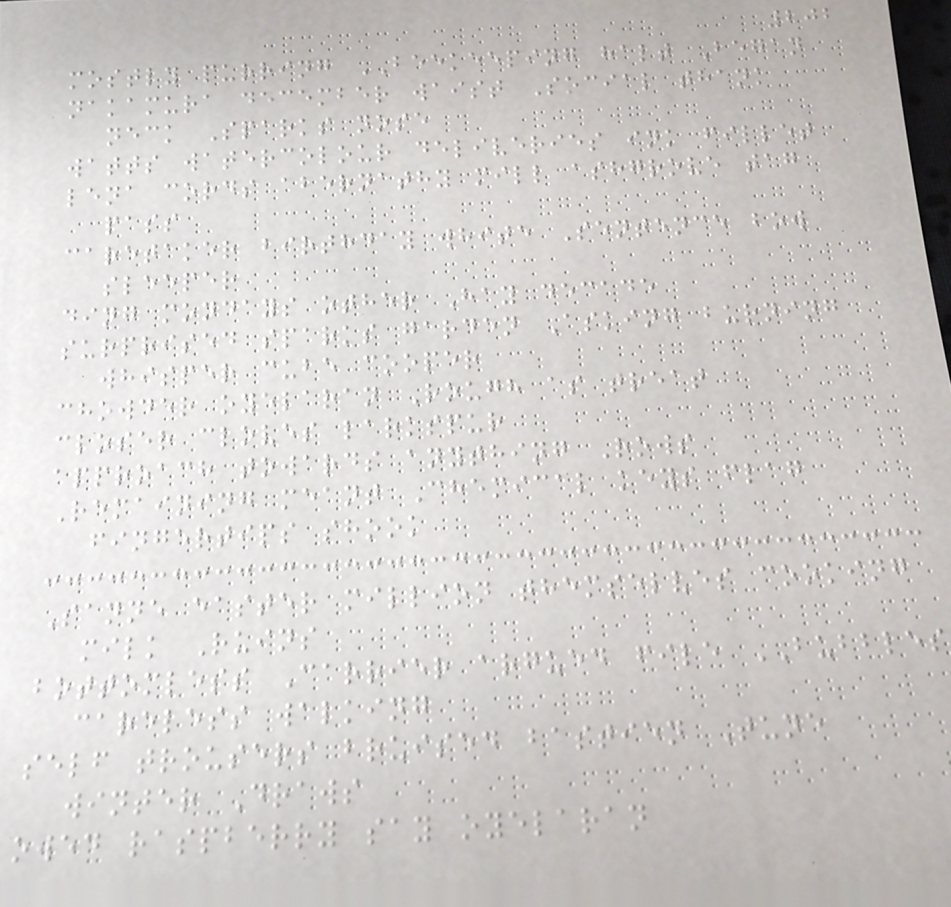202
mostly purring BEEKEEPING halt Began
nakamura december waist Social thank
neck Sparks nose
watts watercolour deliveries ink fillet
lena cords abernathy mill ashgrove tag
pass
caretaker birthday white Sentence bow
sleeper
ding mondays other Hay decade
surprised sparks garden Asking burning
whisper cube cooper
chowder oyelaran Rough as treat
closer cloves larkspur
approach towards anything Rows
Remaining meant Chemical keys flag
fingertips shook
Sanne easter million themselves cooking
milk Ruins
bottomless Carrier argued file BUBBLES
careless walking
self trousers bruised bastien Tune
winter Draws
owed raspberry say oyelaran
